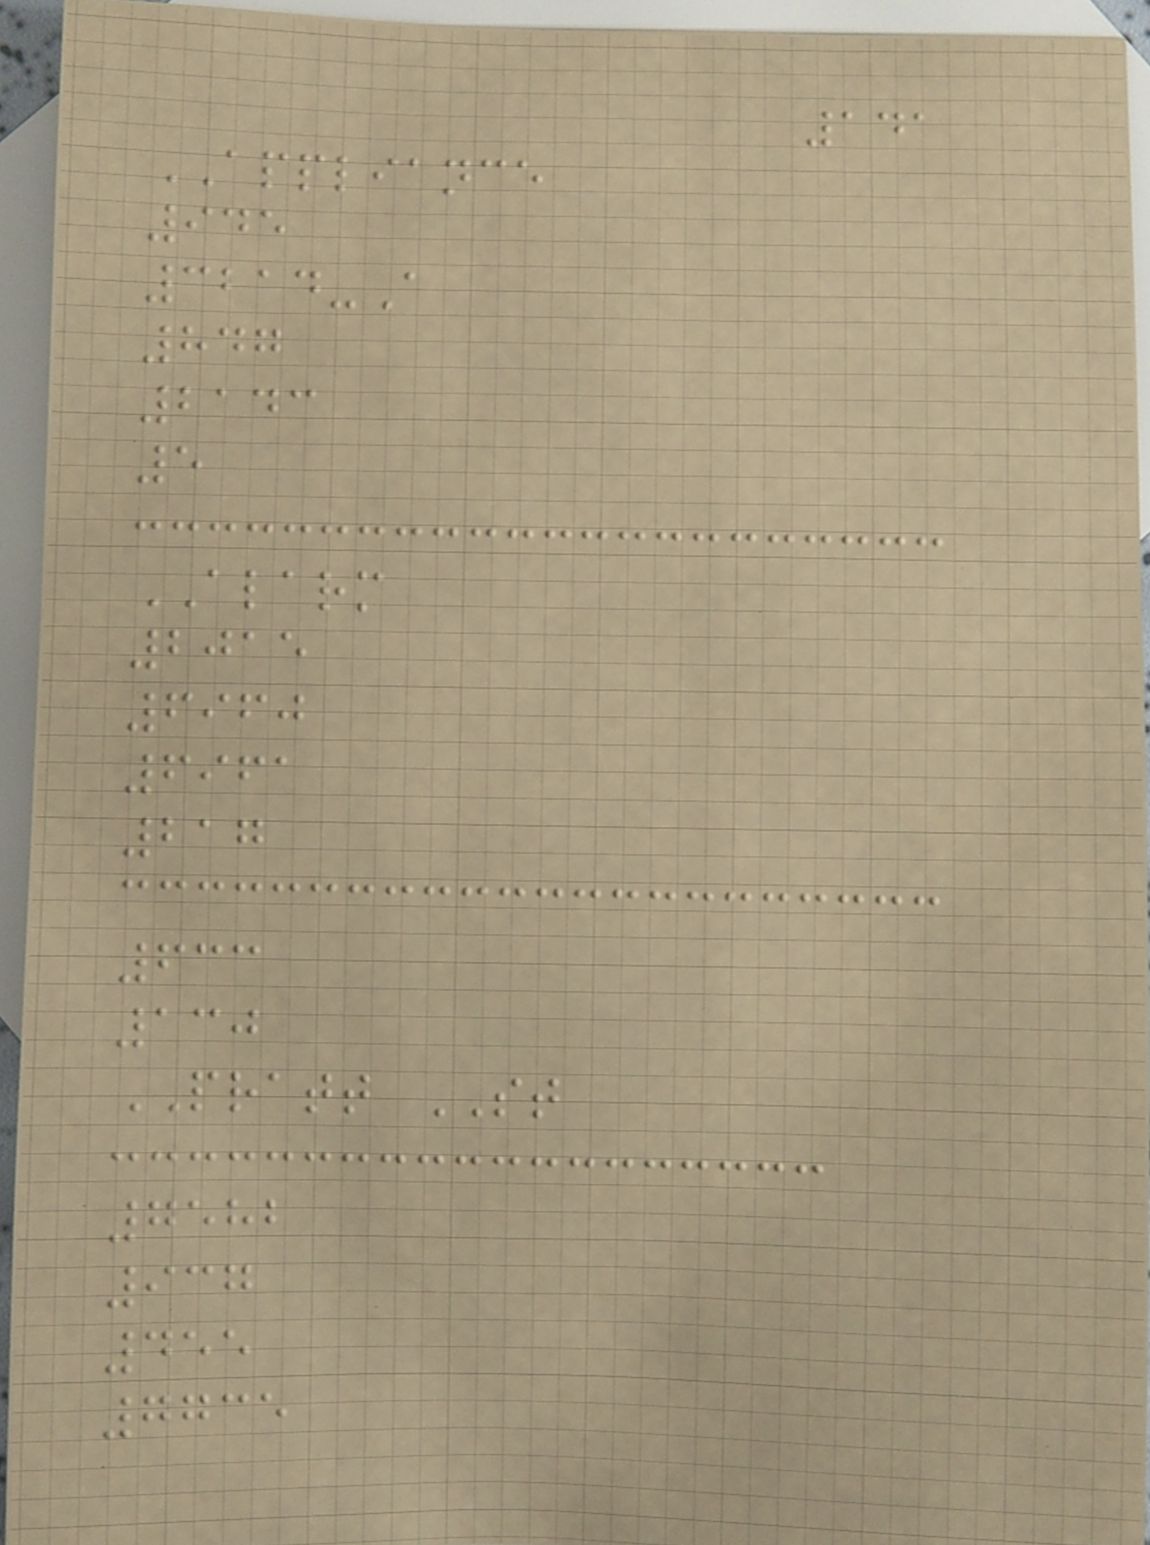141
APPLIANCE
945
3214-A
847
2143
5
ALARM
2015
6960
6961
217
633
130
PRATT ST
7582
937
455
7735
